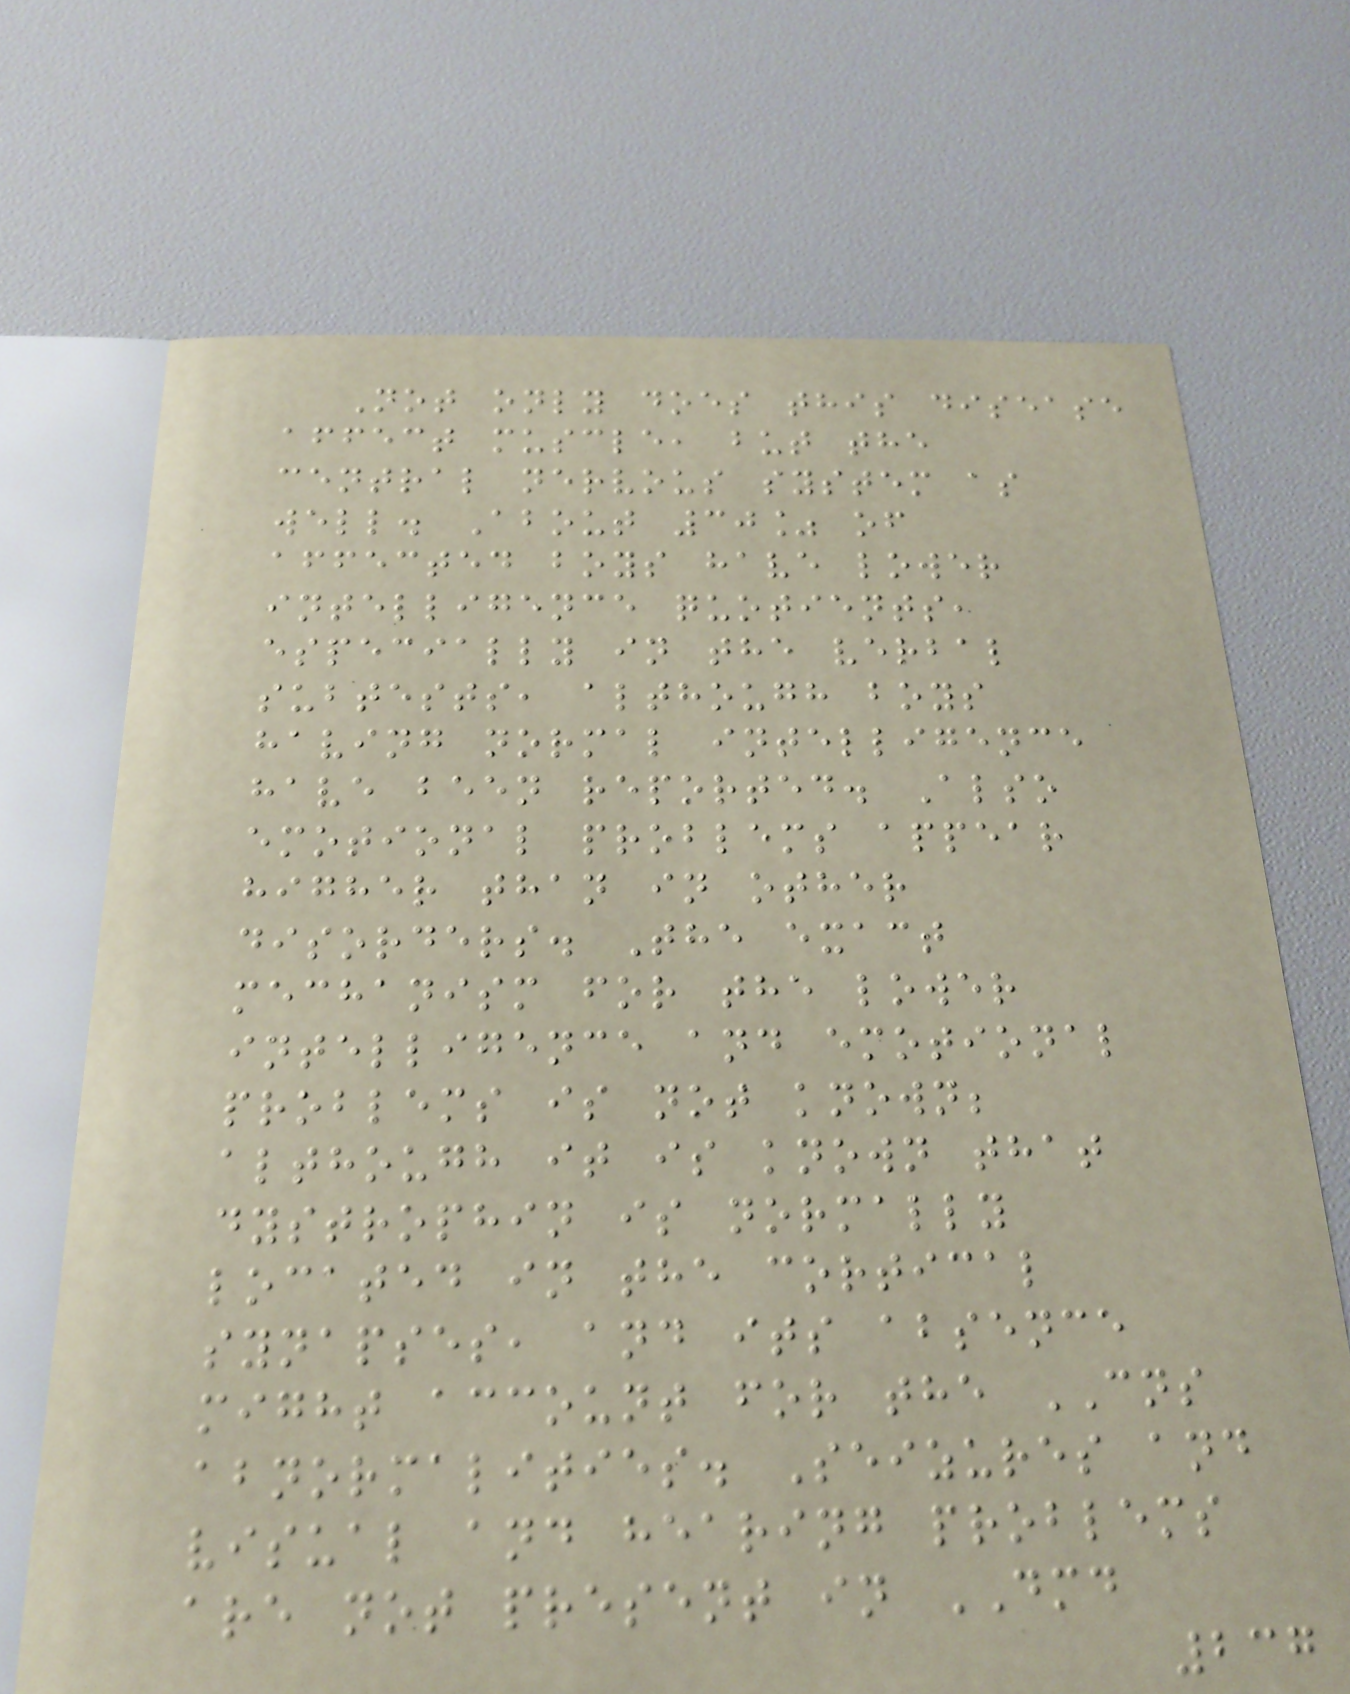Not only does this disease
affect muscle, but the
central nervous system as
well. About 30% of
affected boys have lower
intelligence quotients,
especially in the verbal
subtests, although boys
having normal intelligence
have been reported. Also
emotional problems appear
higher than in other
disorders. The exact
mechanism for the lower
intelligence and emotional
problems is not known;
although it is known that
dystrophin is normally
located in the cortical
synapses, and its absence
might account for the CNS
abnormalities. Seizures and
visual and hearing problems
are not present in DMD
237
